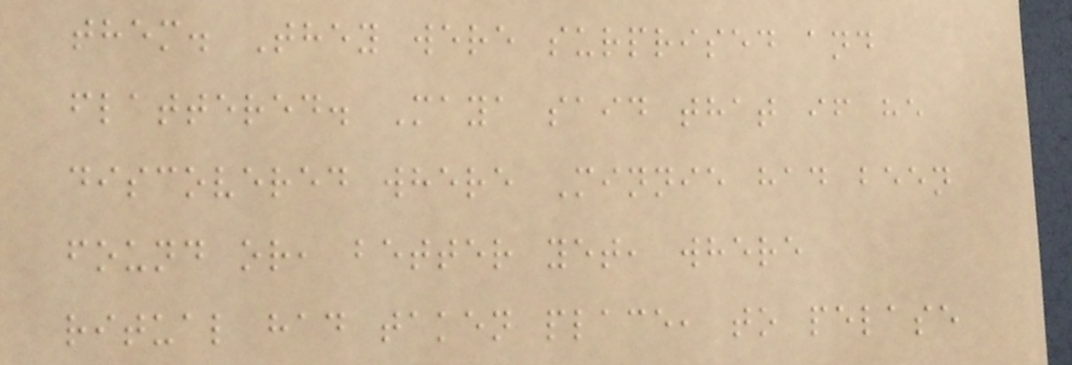them. They were surprised and
flattered. Maya said that if he
discovered where Minnie had been
found or, better yet, where
ritual had taken place, to pelase
